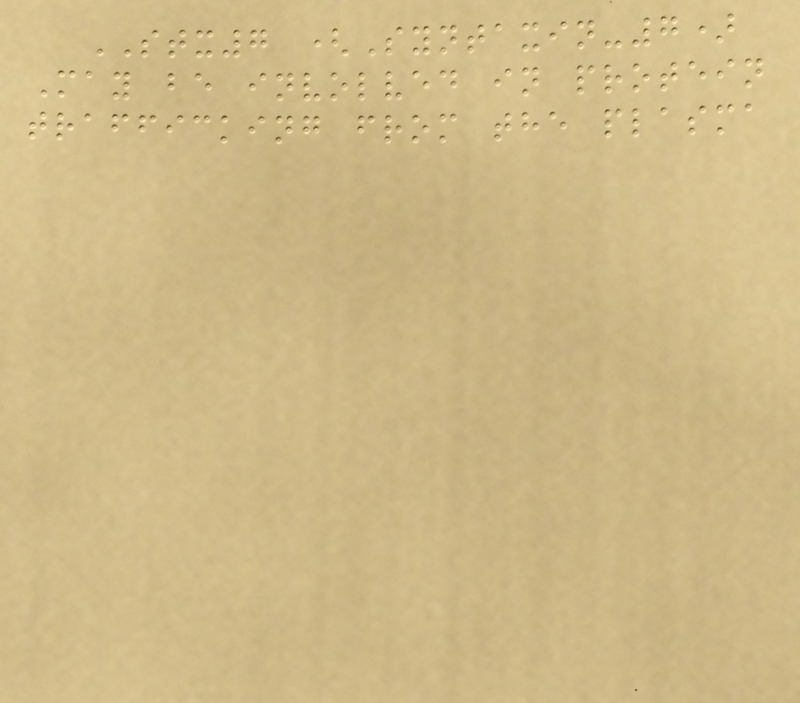STX7 (Syntaxin-7)
May be involved in protein
trafficking from the plasma
